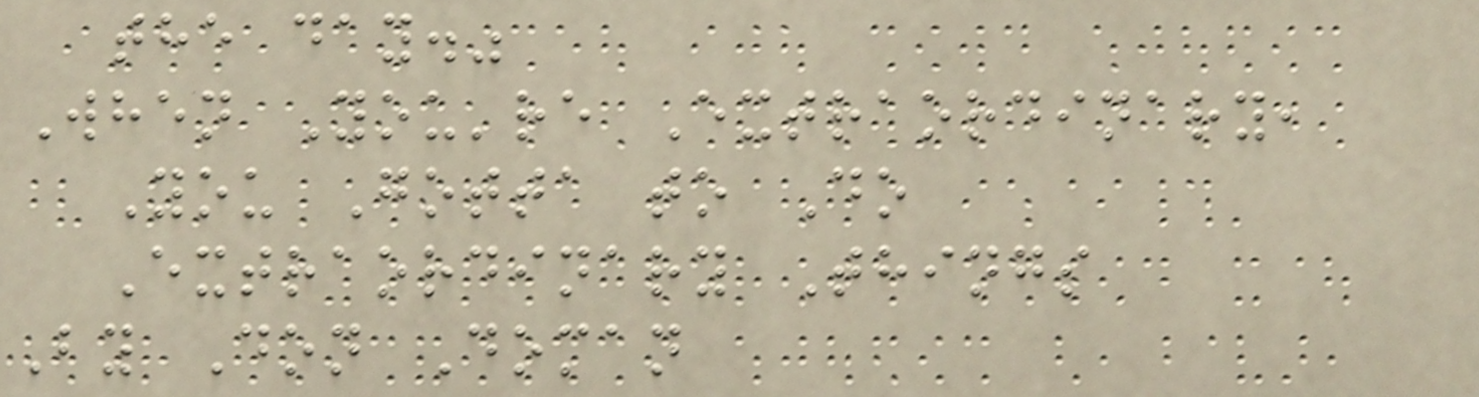the day."
When You're Extraordinary,
You Gotta to Do
Extraordinary Things
By Don Doman
